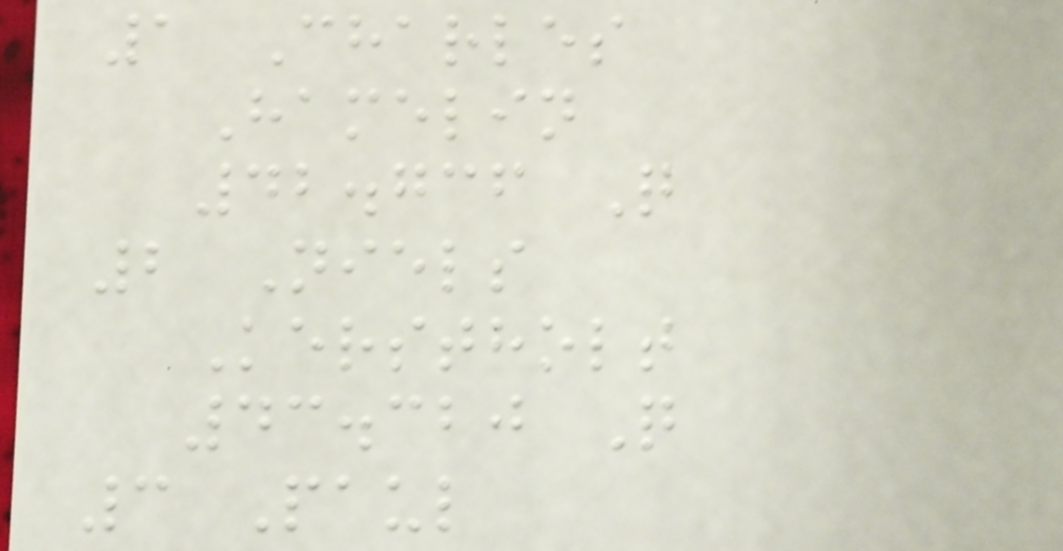1 Charles
Hamelin
42.736 Q
2 Niels
Kerstholt
43.320 Q
3 Paul
